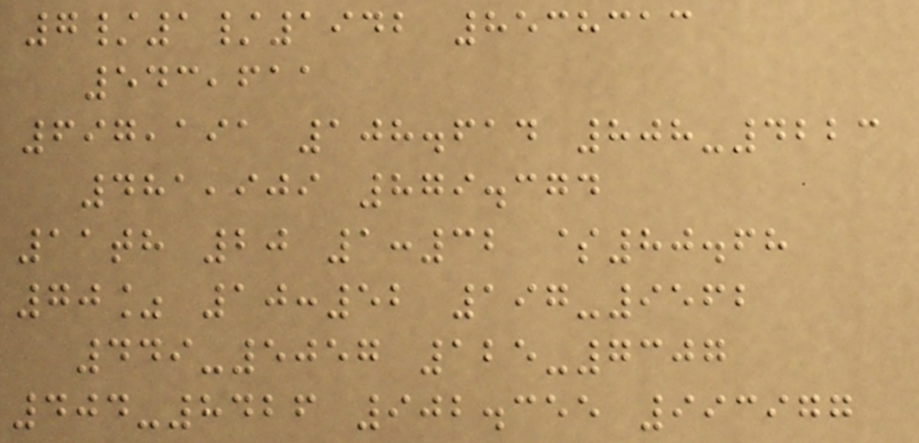7/1/1942 8538313
543,611
697,191 108.614 808-4223
481,909 879.374
11th 20 1:32 $80.68
70% 10:52 197-9562
449-5057 125-7307
404-8426 902.355 993977
